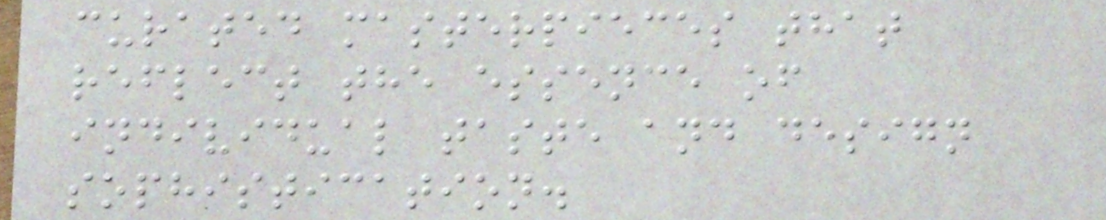curated masterpieces that
reflect the essence of
individual taste and design
sophistication.
